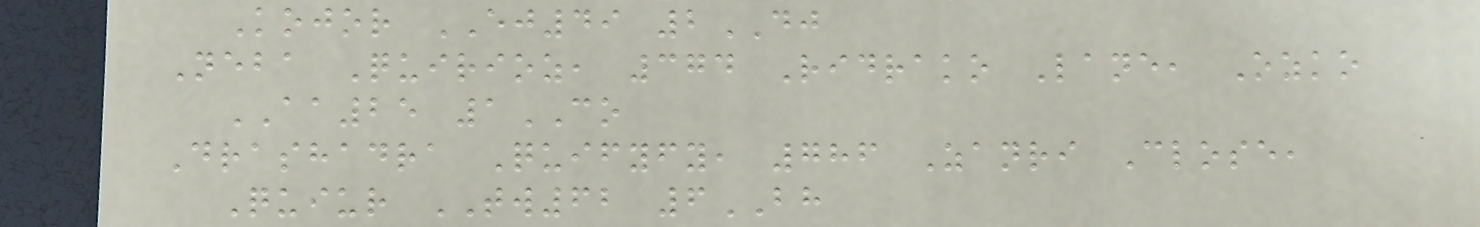Kojor EJ49 2DJ
Neba Quirioz, 374 Ridrako Lane, Ozko
AA25 1CO
Drashadra Quifyfy, 786 Zanri Close,
Quiur TW62 6BH
